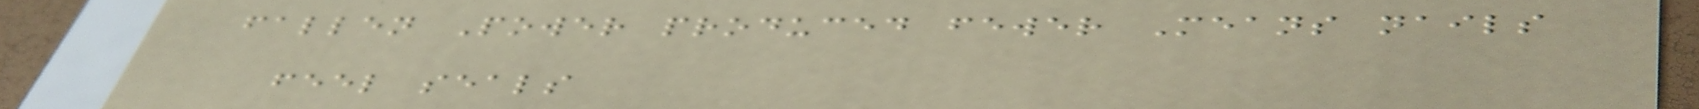fallen Power produced fewer Means nails
feel seals
